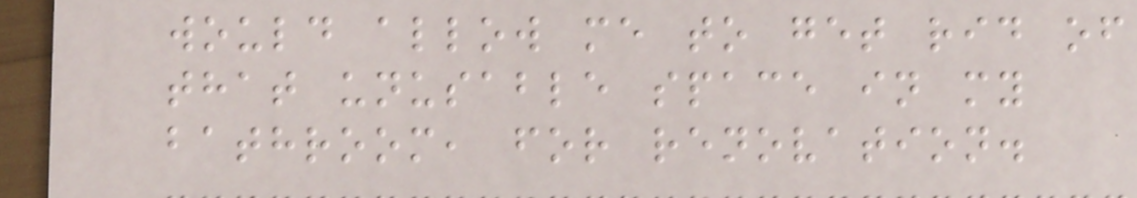would allow me to get rid of
that unusable space in my
bathroom, for renovation.
